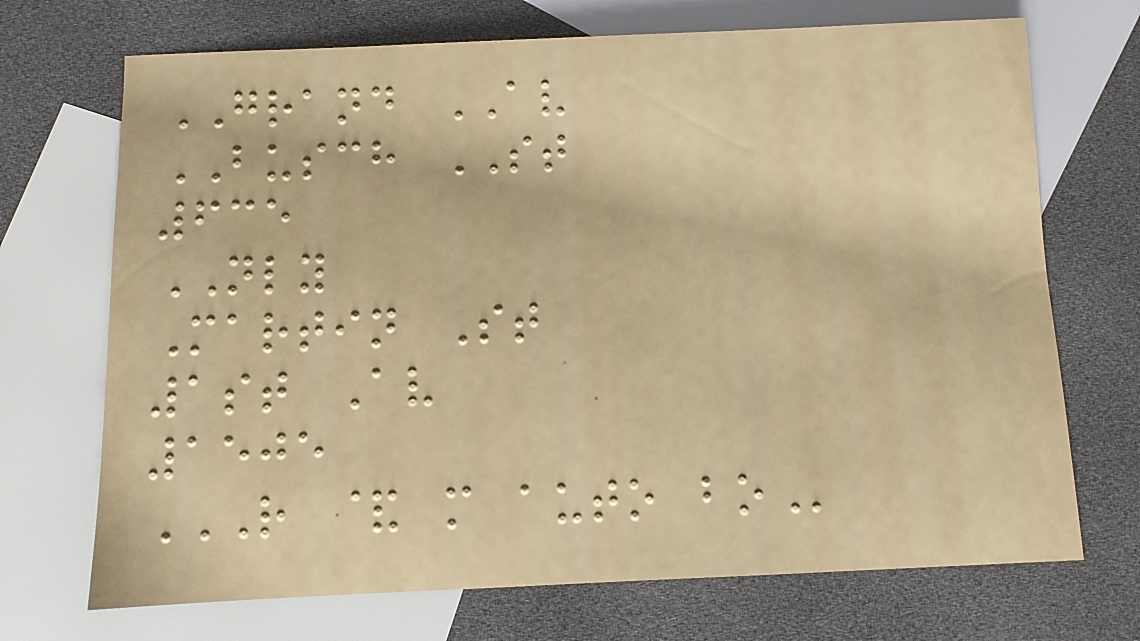GRAND AV
BUSCH ST
635
NLY
Martin St
1st Av
1505
R & M AUTO BO
